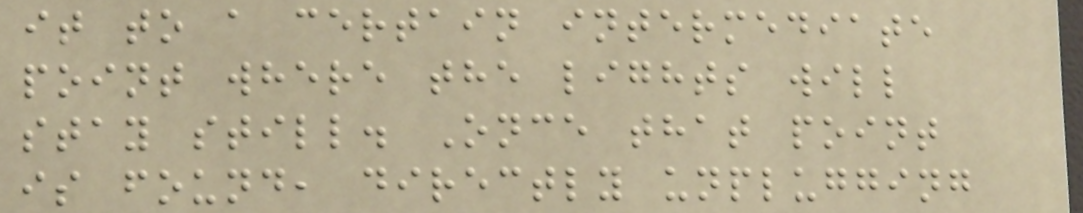it to a certain intermediate
point where the lights will
stay still. Once that point
is found, directly unplugging
